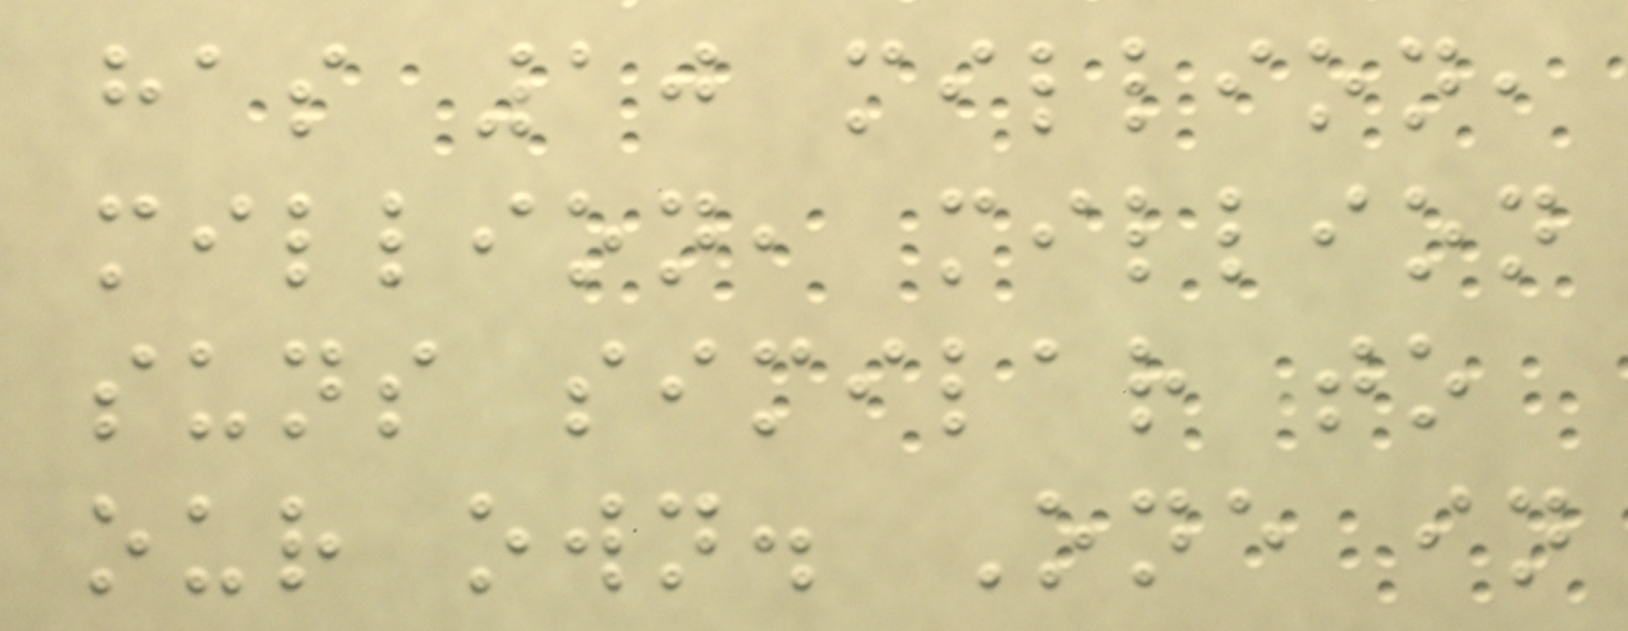has 10 million,
million, million
suns similar to
our own. One in
